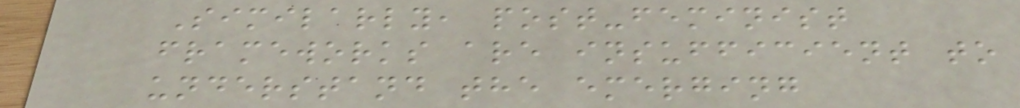Similarly, post-feminist
frameworks are insufficient to
understand the emerging
